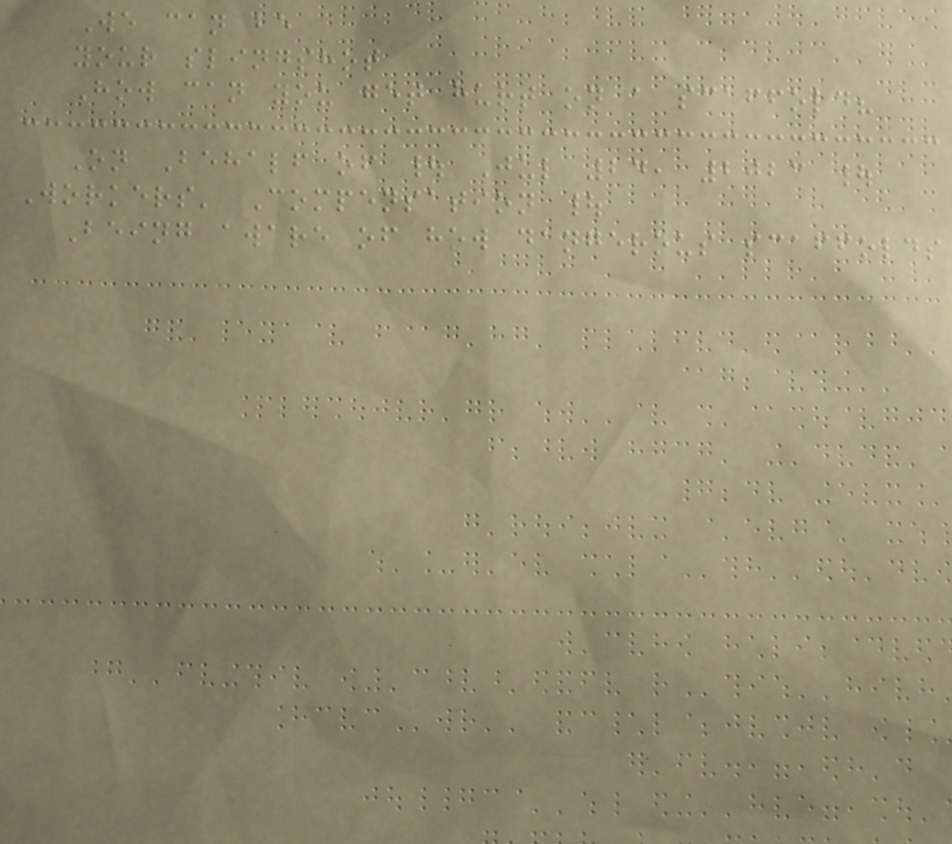We can be
your slingshot
How can you get hurt on a scaffold?
On Behalf of | Jul 24, 2023 |
Workers' Compensation |
Being aware of how dangerous scaffolds
